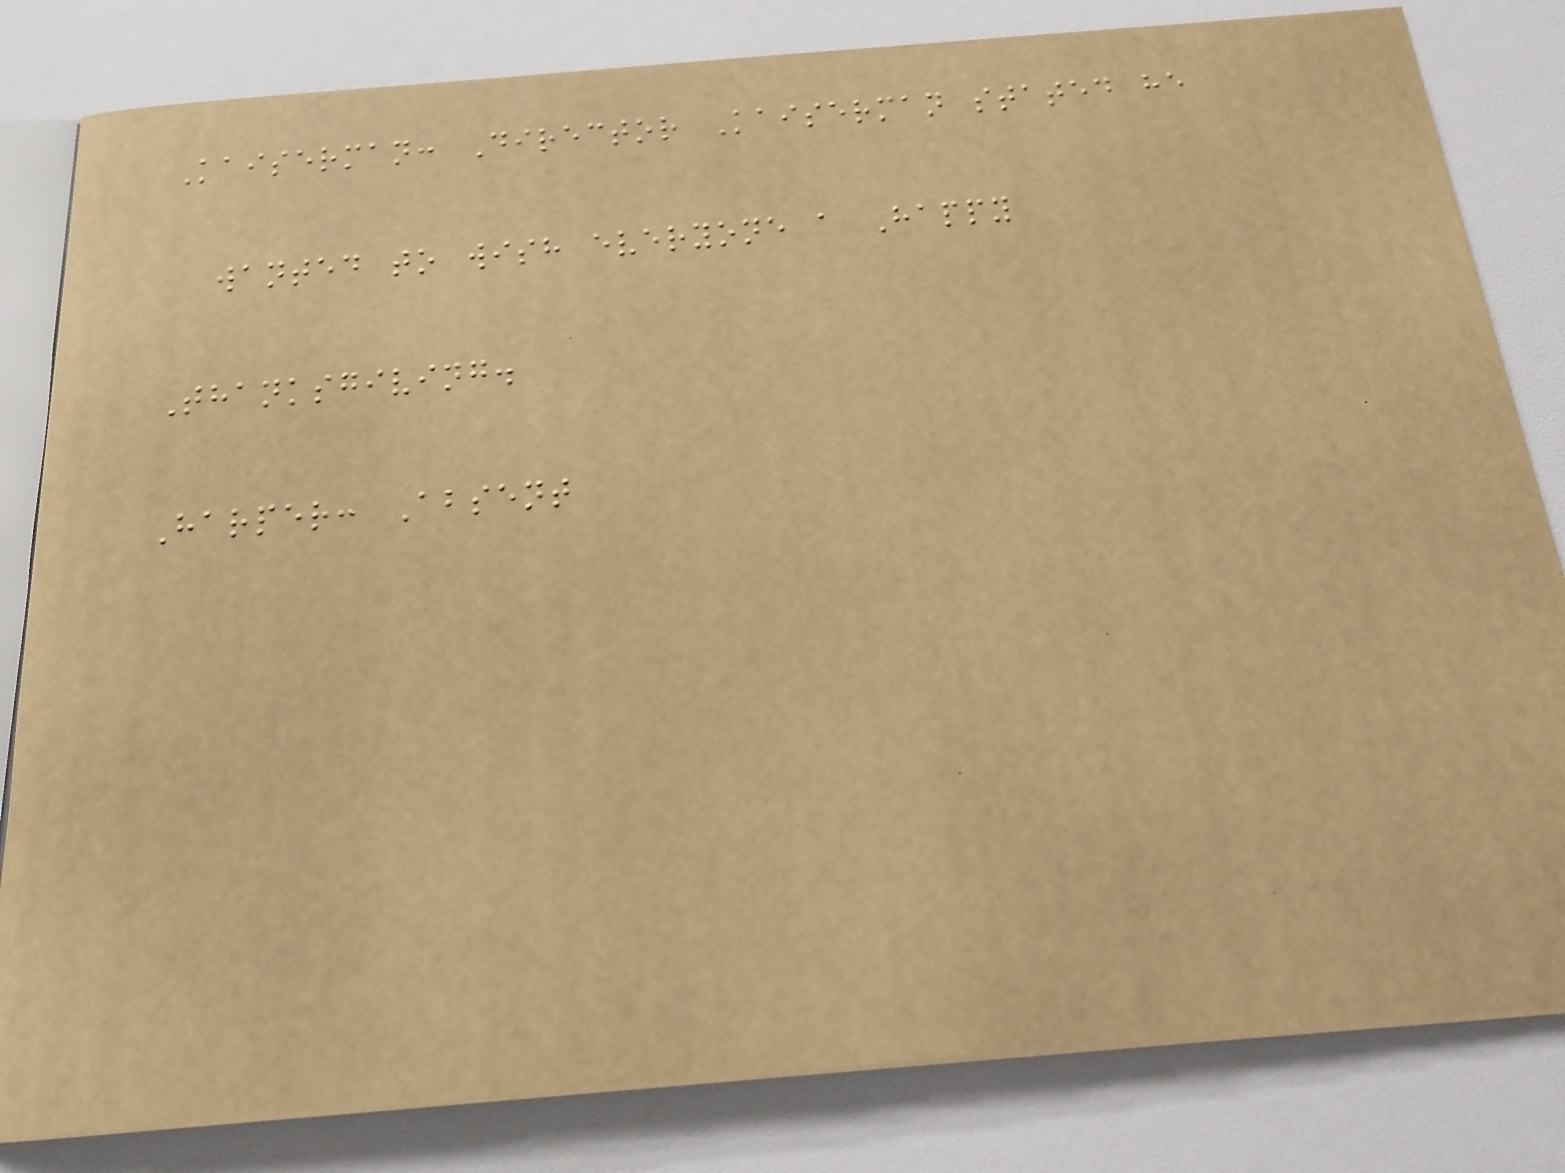Kaiserman: Director Kaiserman stated he
wanted to wish everyone a Happy
Thanksgiving.
Harper: Absent
